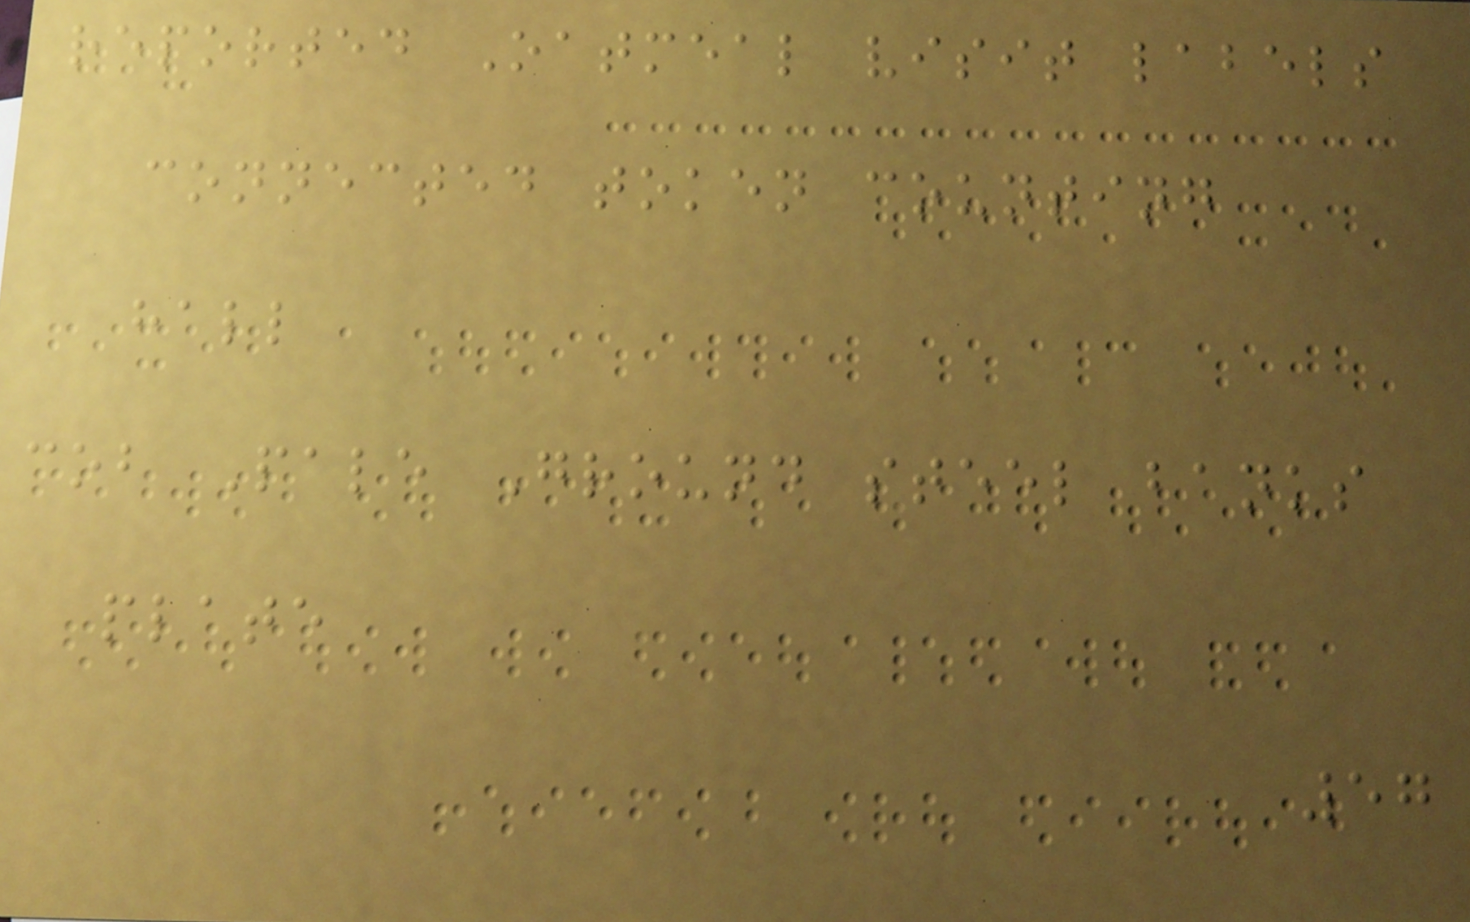reported Oatmeal visit labels
connected token counting
hall
cob Pale Ground steel banks
plate
57
